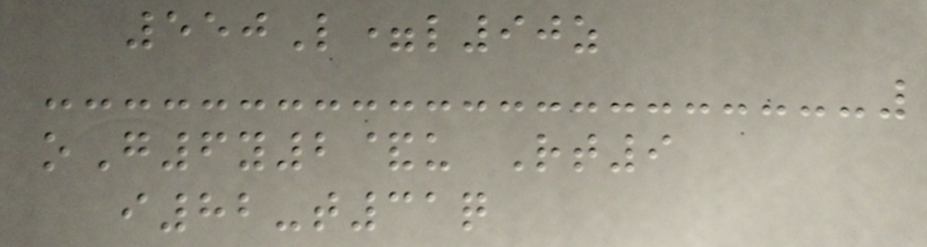550L=l90z
oG6y2&u Rt9
i82-t31q
